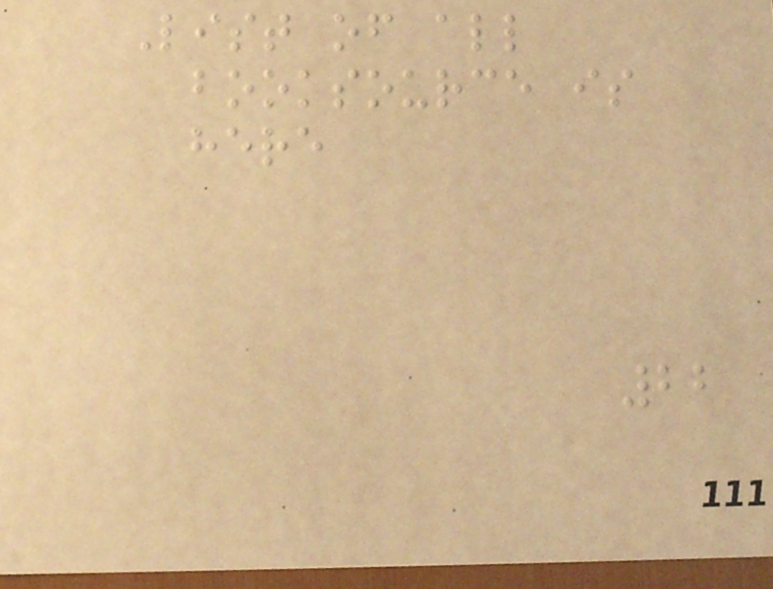List of all
booksource is
here
22
